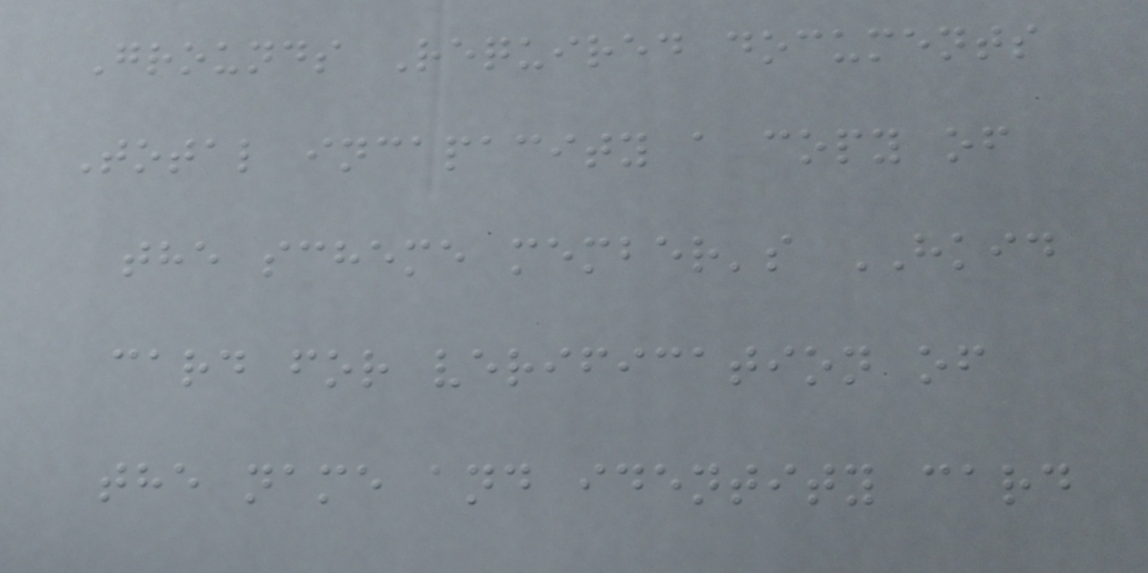Grounds Required documents
Total incapacity a copy of
the scheme member's HKID
card for verification of
the name and identity card
